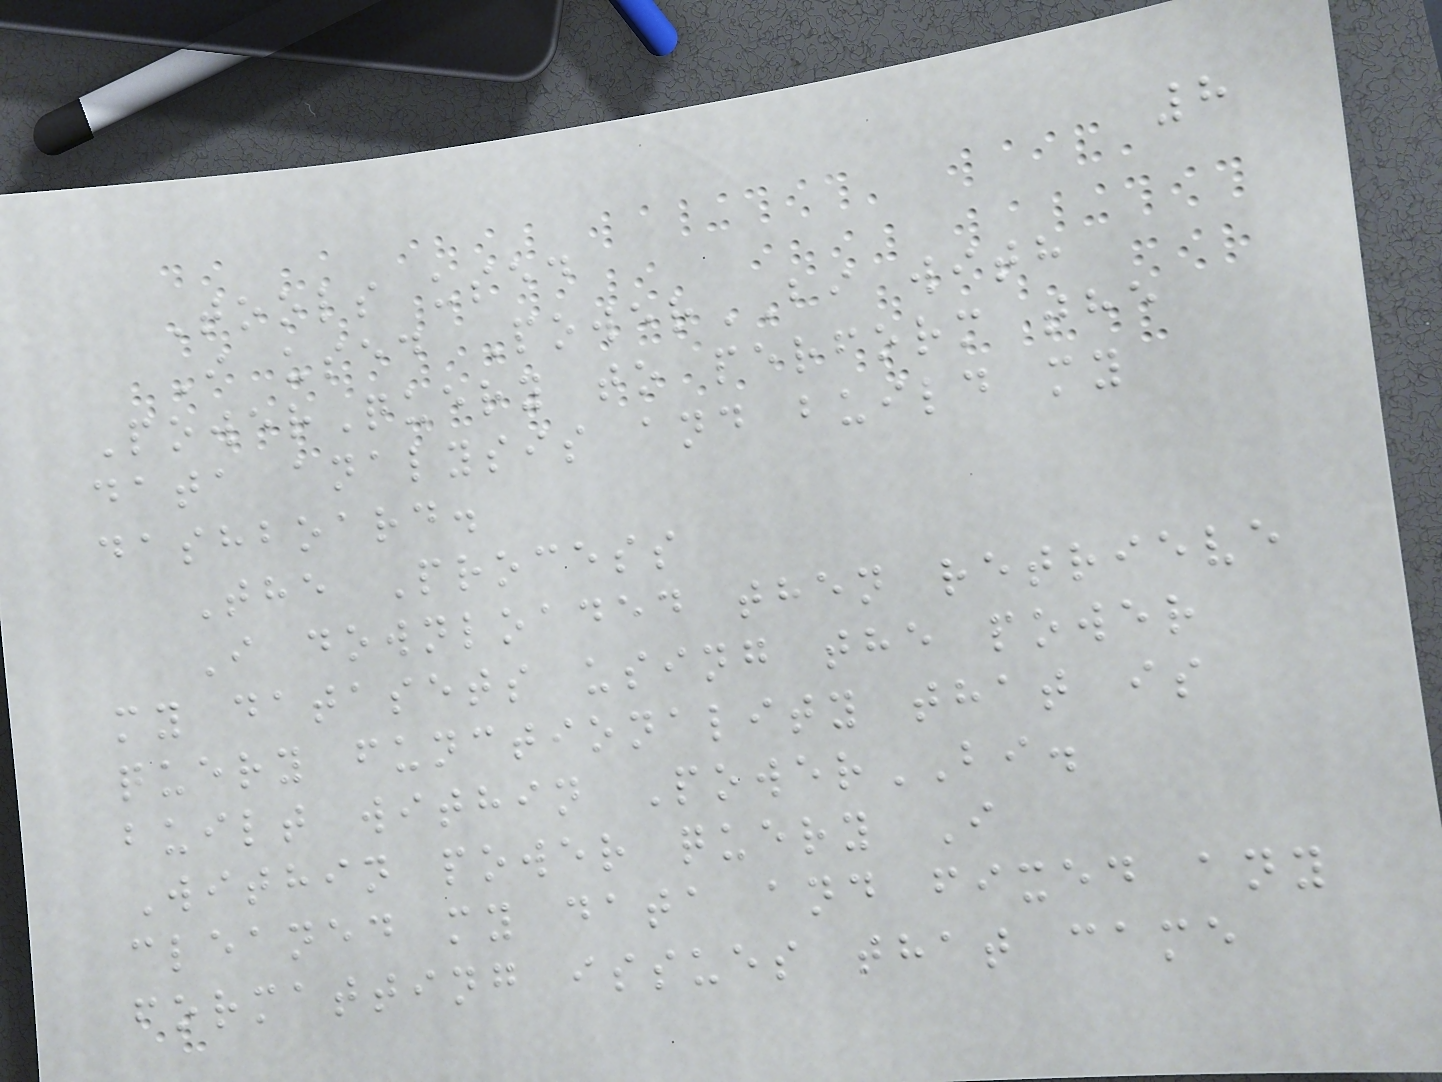8
Tools used
I used PowerBI with
PowerQuery to perform the
data analysis and build my
dashboard.
The Process
I downloaded then retrieve
my datasets using the power
query functionality that is
built within PowerBI.
Within power query I
cleaned my data and fixed any
formatting issues that came
